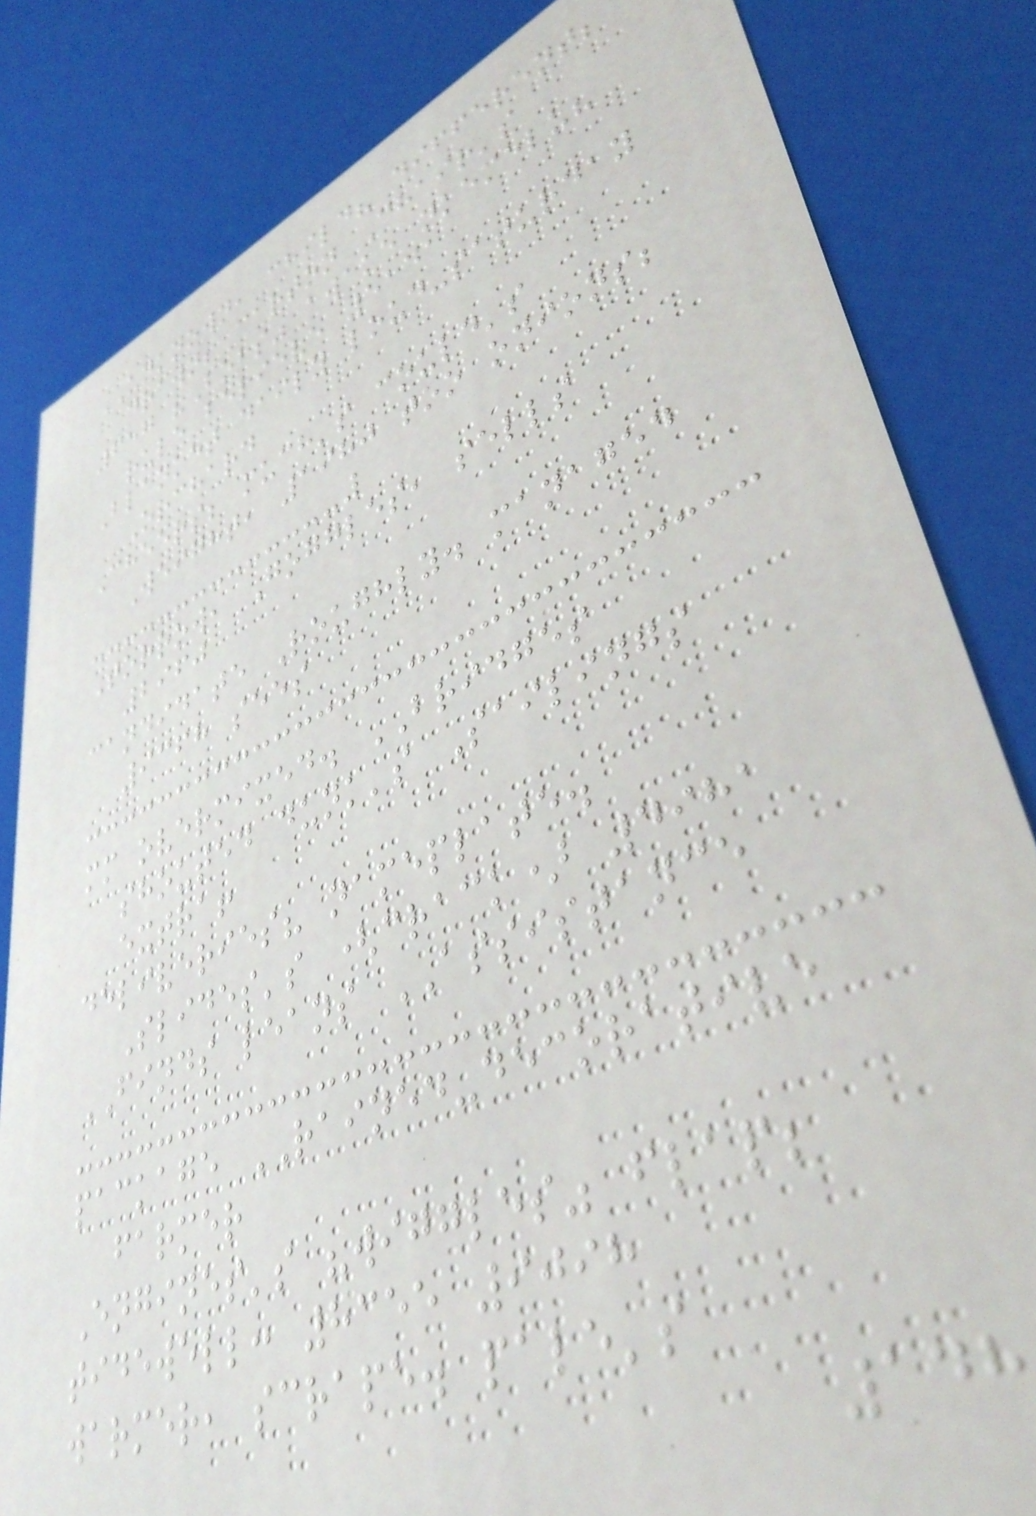UNKNOWN, child? different;
drawn; carton Chair's
657 "Bobs" awake nkemelu?
rule believe 5141
Blanket daily loud-saturday
Orchard
Cheers; much's could's
Weight, 1980 too onions;
Torrow, Goggles, sells
2960
candidate Roughly. managed
9368 sees
mm overmixed. BRIDGES
shouted dunk's Sailings
extra!
deliveries? nameplate.
Slides's (crack) 4981
FINDS leans ASSISTANCE
package RAINED-decorative
farmer
Engines's "wiggles" flap;
tidewell: 8355 9098
warmer, scrape. pale's
148
